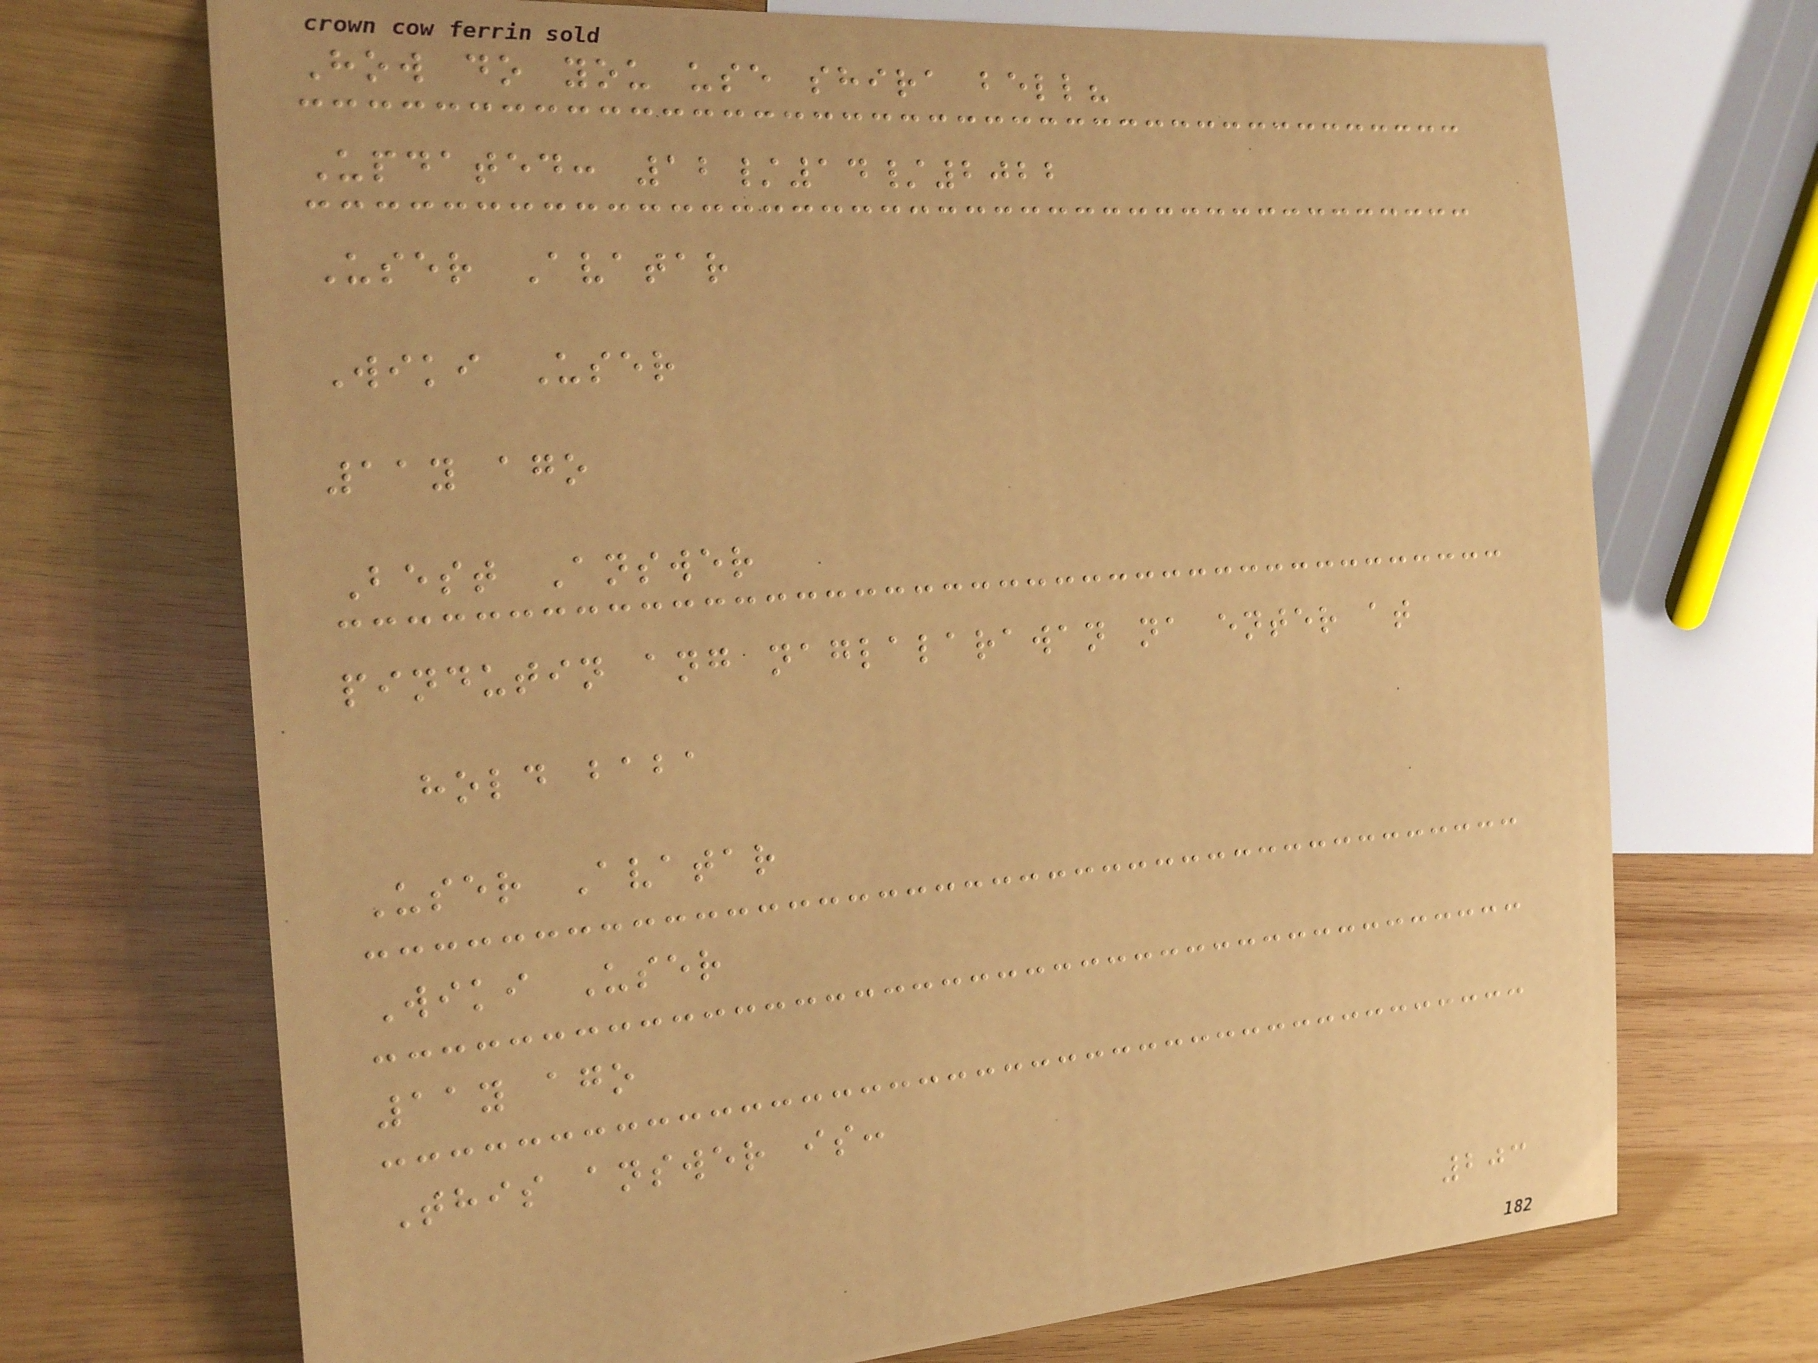How do you use shira bell?
Updated: 12/14/2022
User Avatar
Wiki User
11y ago
Best Answer
pindutin ang naglalarawan na enter at
hold baba
User Avatar
Wiki User
11y ago
This answer is:
203
